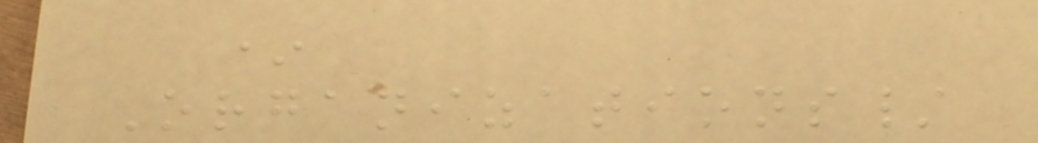*
Organizations/
